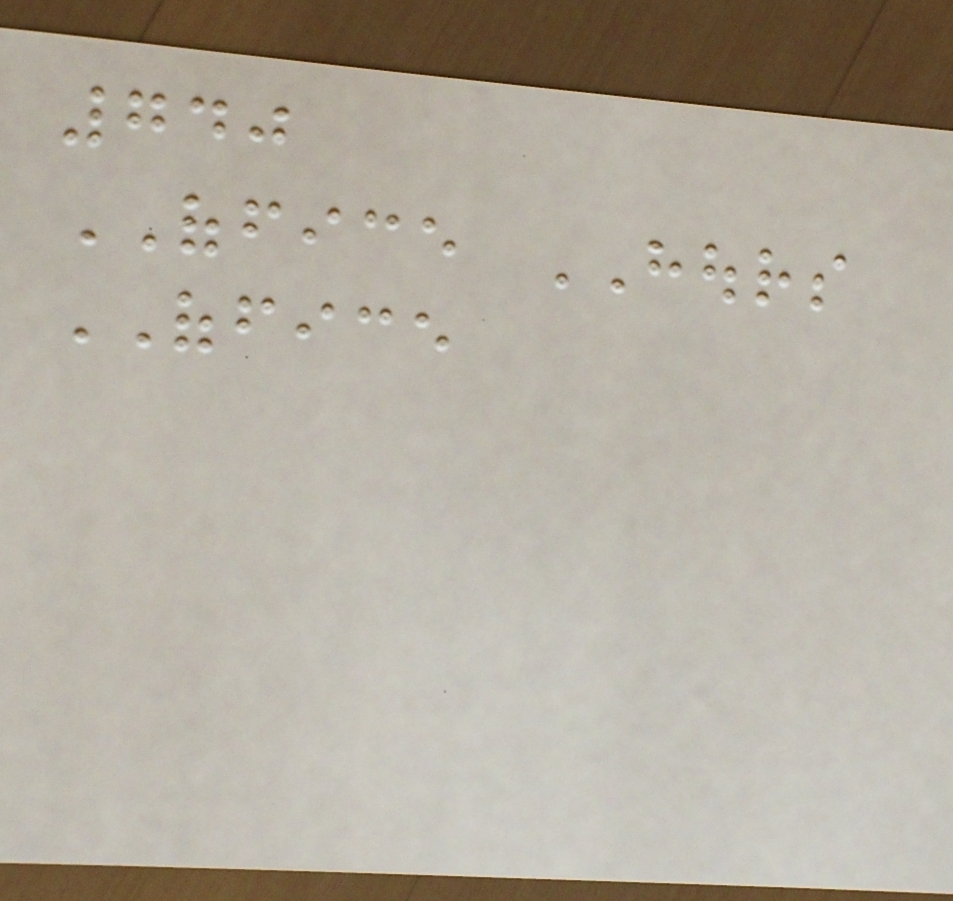740
OFFICE HOURS
OFFICE
